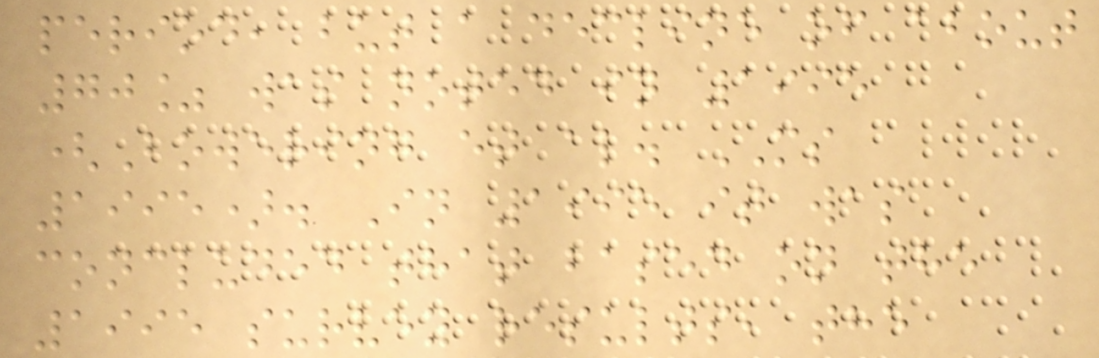period, but a decline of about
70% was noted in 1995
(Bowering et al. MS
1995). In 1995 it was
concluded that based on the
1995 survey results, the
